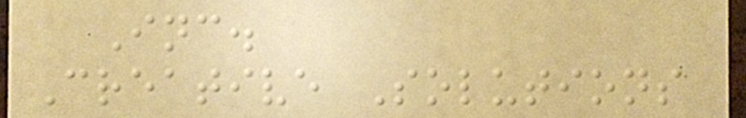Inc.
Creative Solutions
